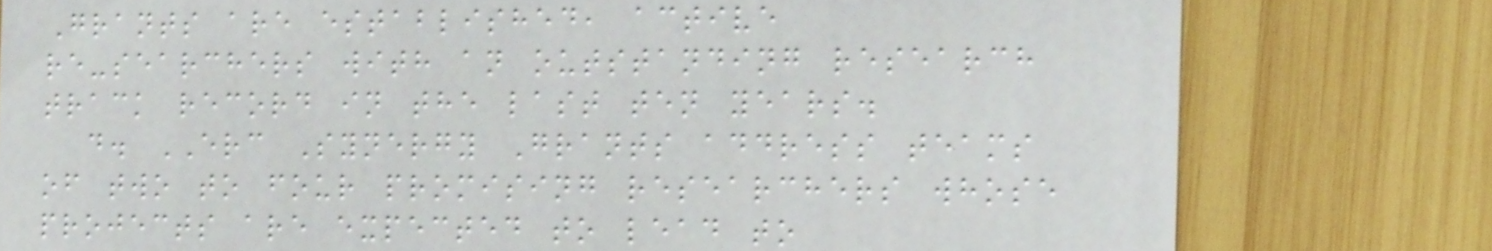Grants are established, active
re-searchers with an outstanding research
track record in the last ten years.
d. ERC Synergy Grants address teams
of two to four promising researchers whose
projects are expected to lead to
